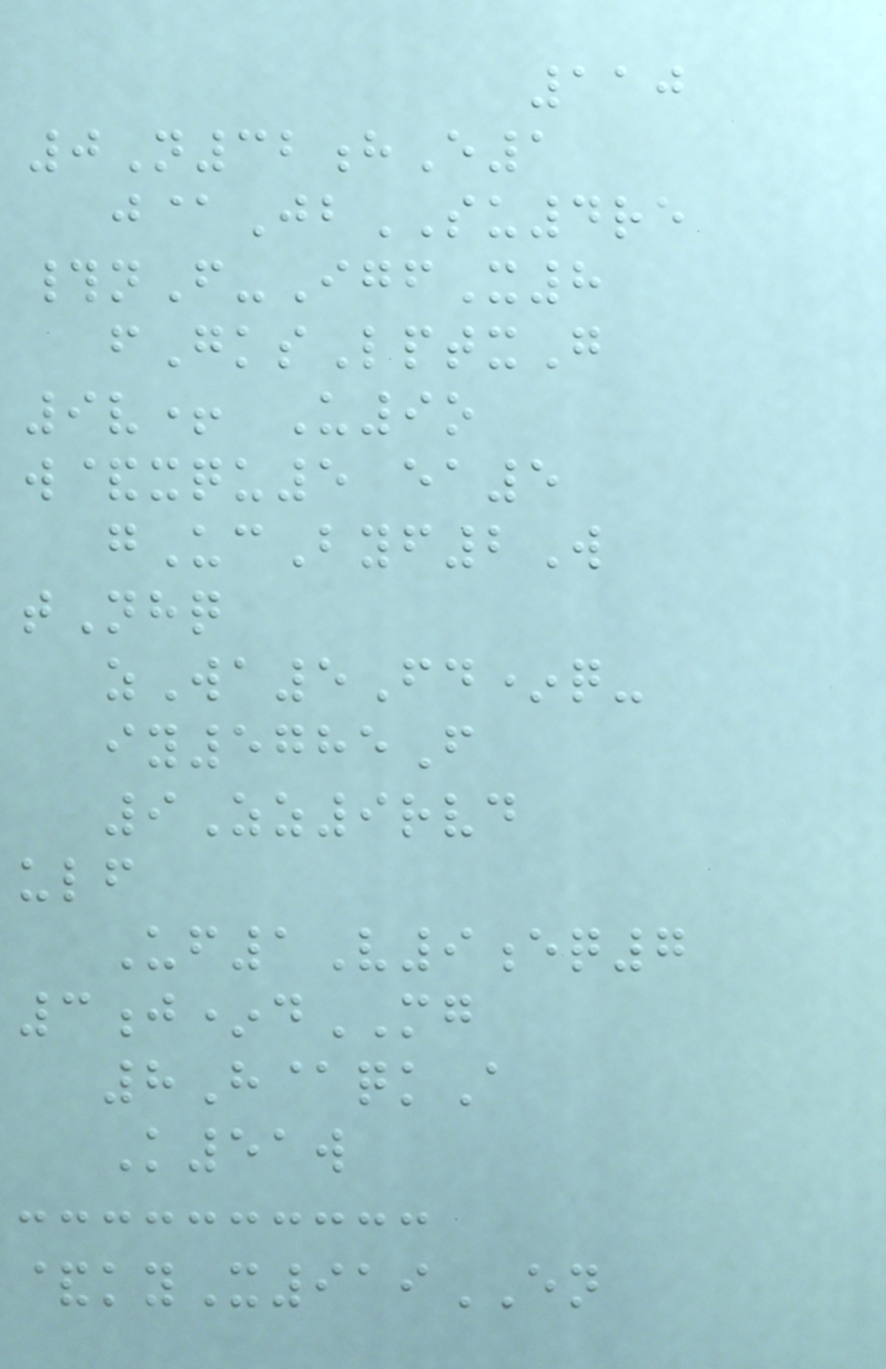110
0N32hE1
j@JbSU4re
#nF-IgfX8
fGksLptxG
9v+ U9o
w&xqu5 ea5
gUcByf2W
tNhq
zWa5Fd*q-
iy5785F
9Zz9rvd
ulf
Uf1V9eq7
3j*dMG
8H@qkA
K51w
&kyX919EN
